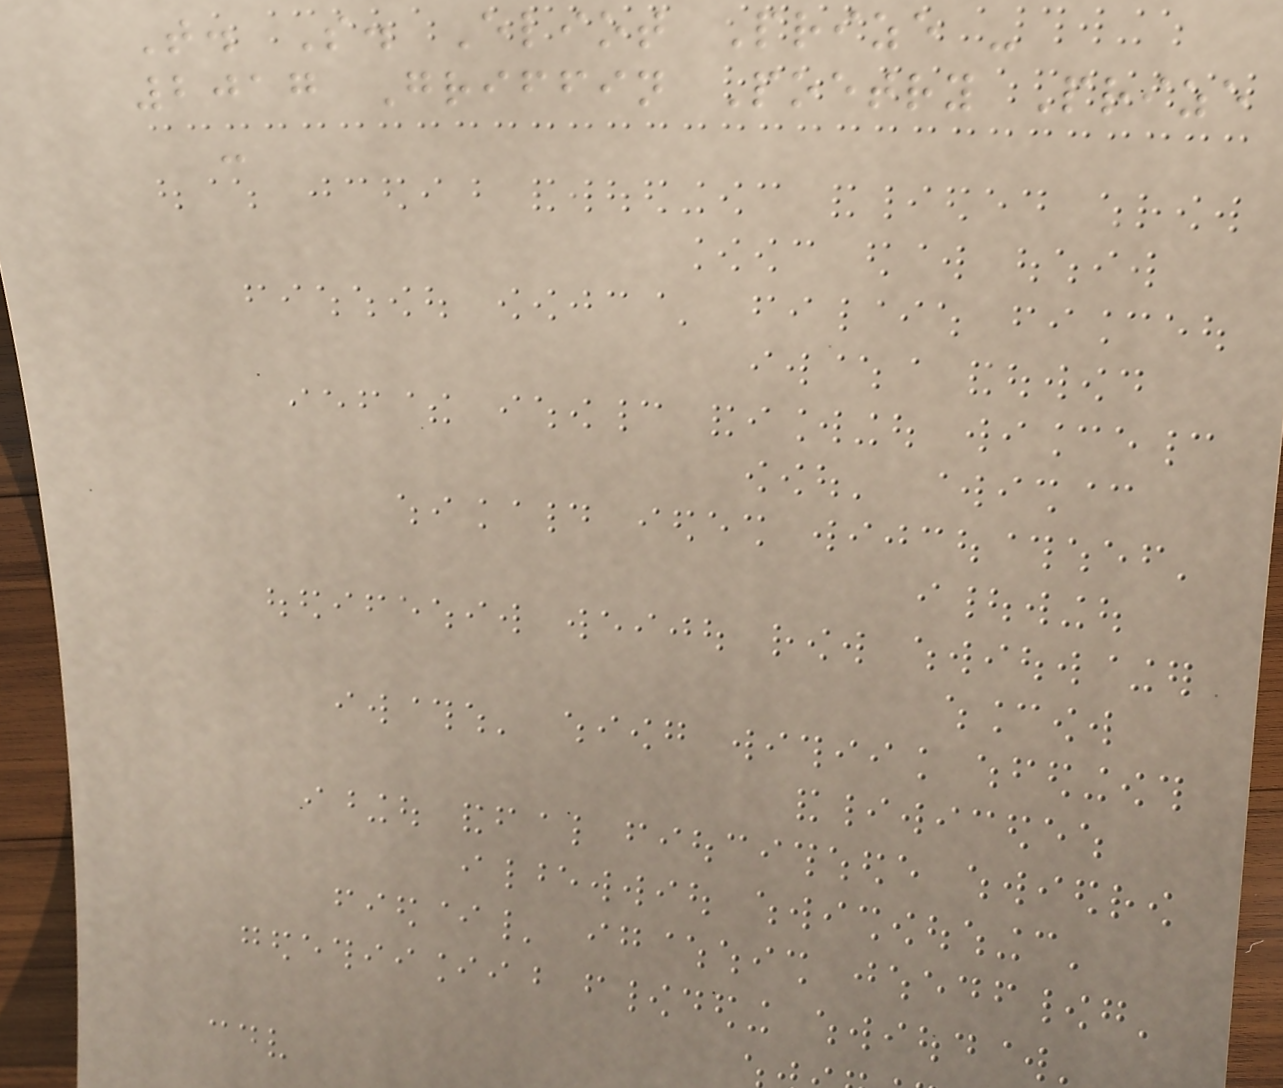T. S. Eliot Prize -
2017 Griffin Poetry Prize
-
